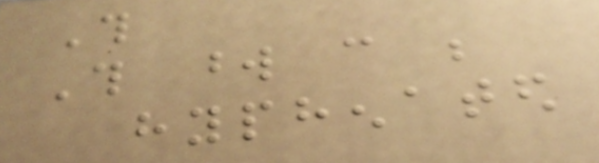This
This word can be
hyphenated
